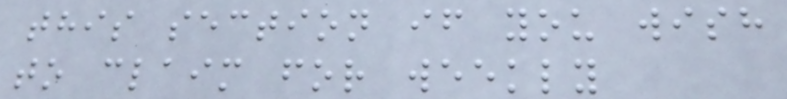this section if you wish
to claim for weekly
